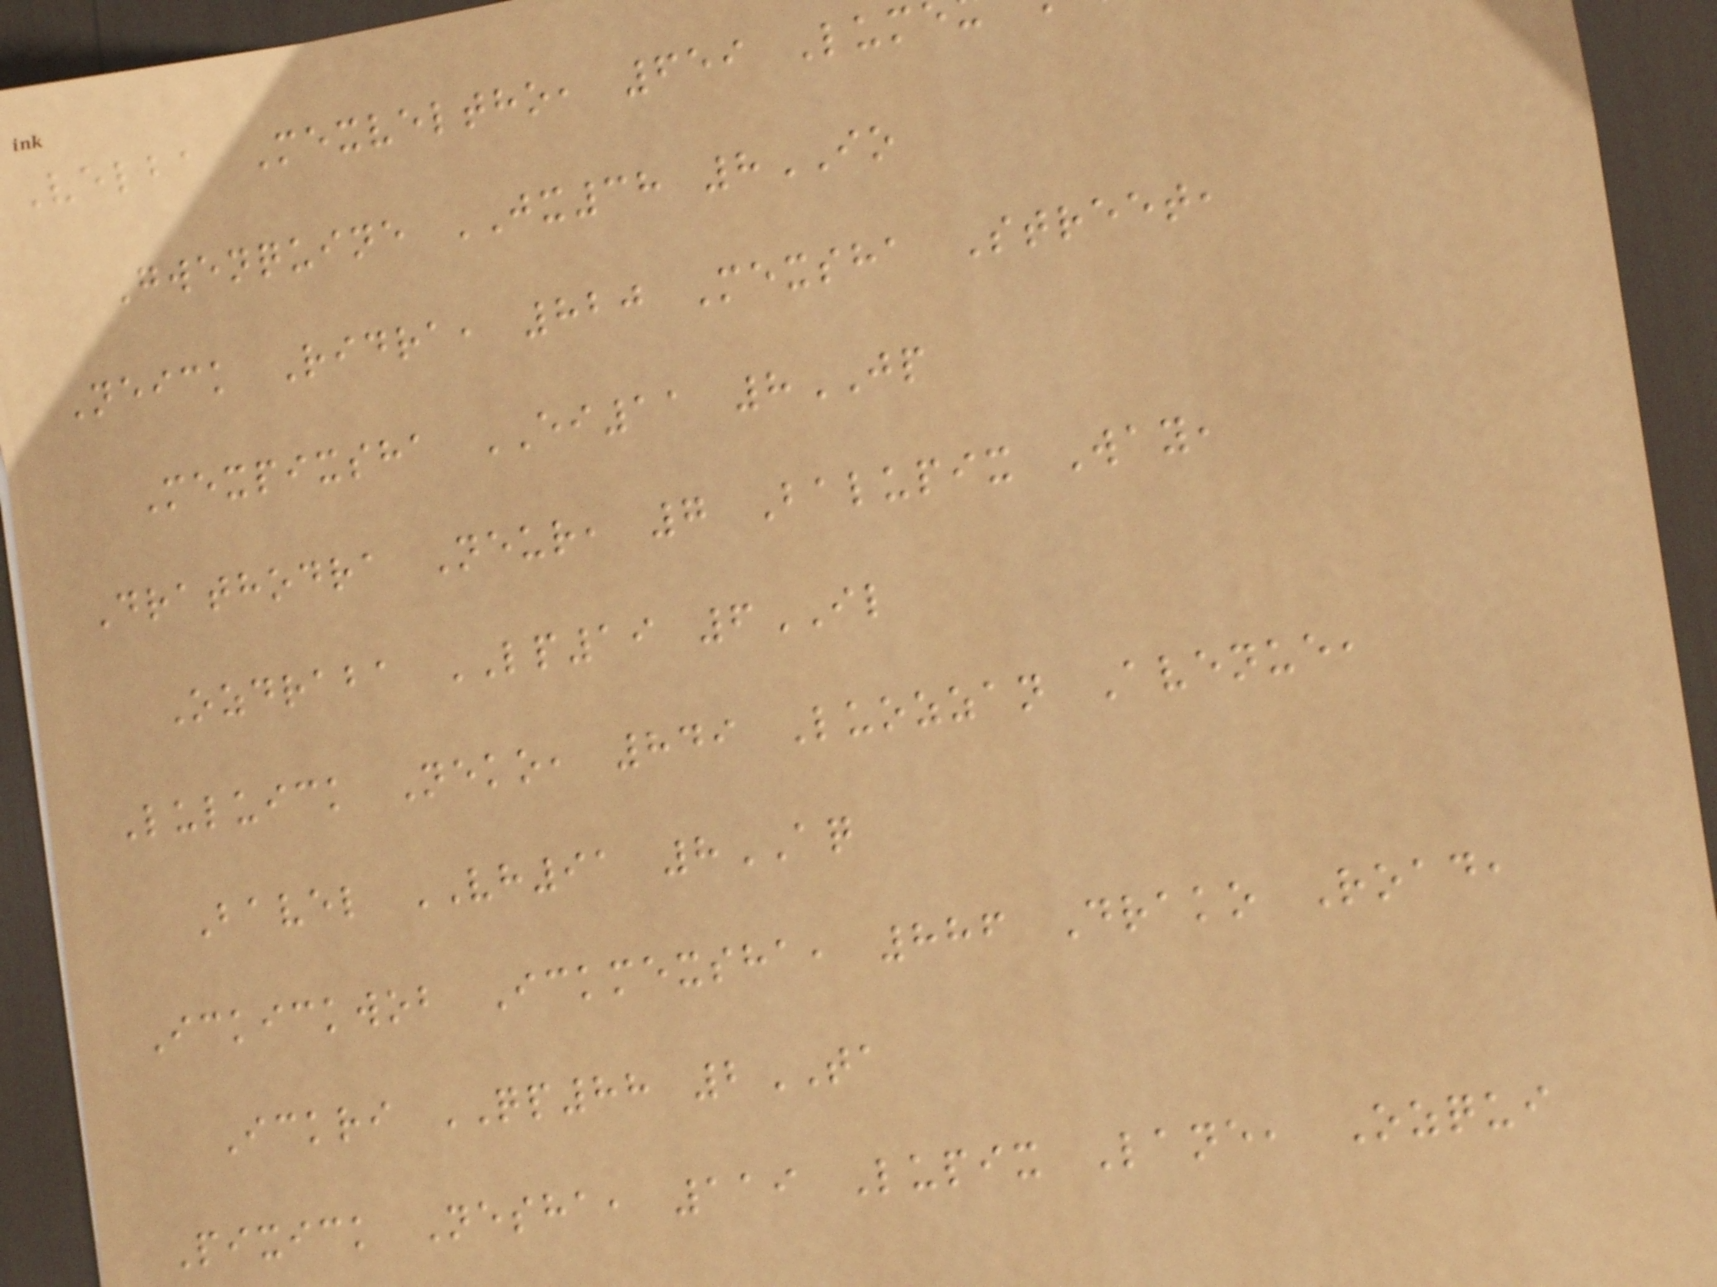Velba Mexveltho, 659 Lum
Gwenquine JX38 8IO
Neick Ridra, 820 Mexsha Street,
Mexpixsha EI11 8JP
Drathodra Neur, 7 Balupix Way,
Ozdraba LP19 6IL
Luluick Neko, 849 Luozzan Avenue,
Bavel VH91 8AQ
Ickickwob Ickmexsha, 886 Drako Road,
Ickri QP88 2TA
Pixick Nesha, 119 Lupix Lane, Ozqui
